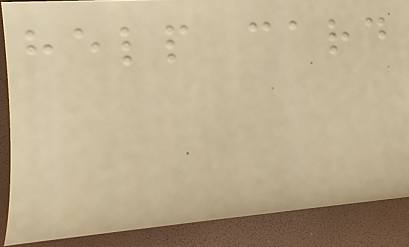help card
